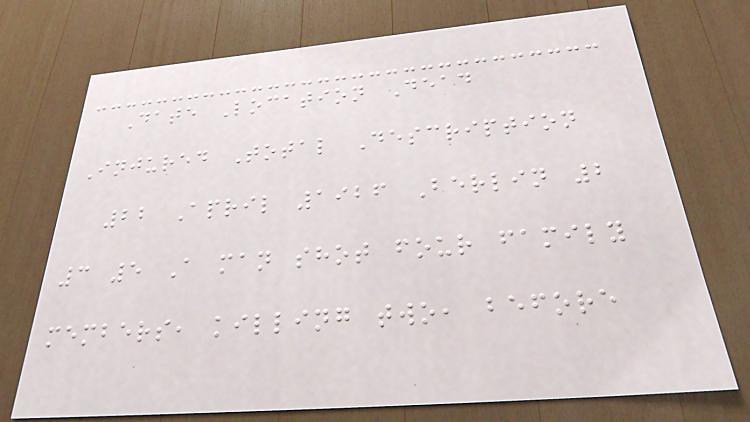Date Location Dead
Injured Total Description
22 April 1926 Berlin 2
3 5 A man shot four family
members, killing two, before
